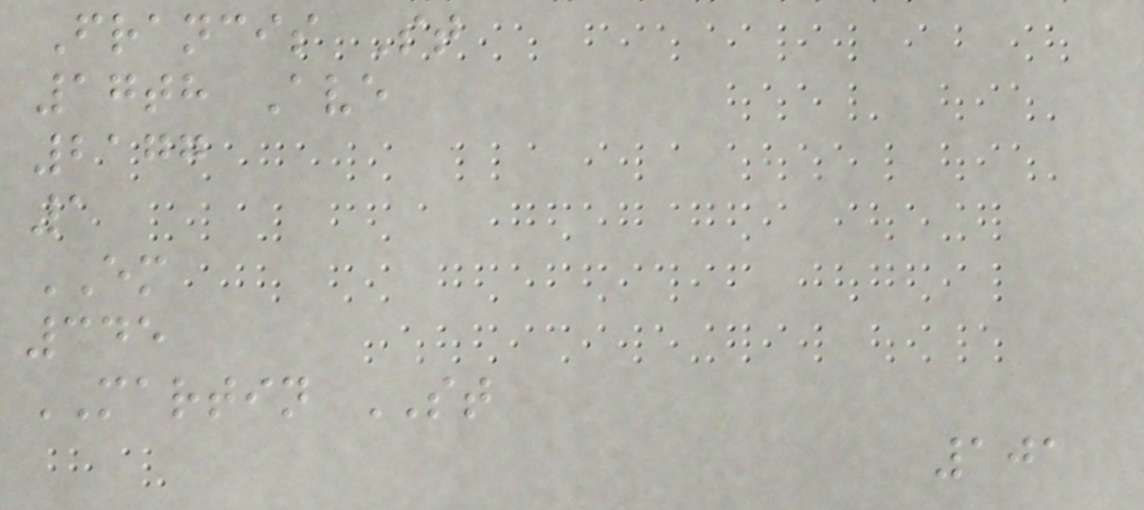Francis St
17th Ave
2177
1
EM
345
MARTIN ST
101
